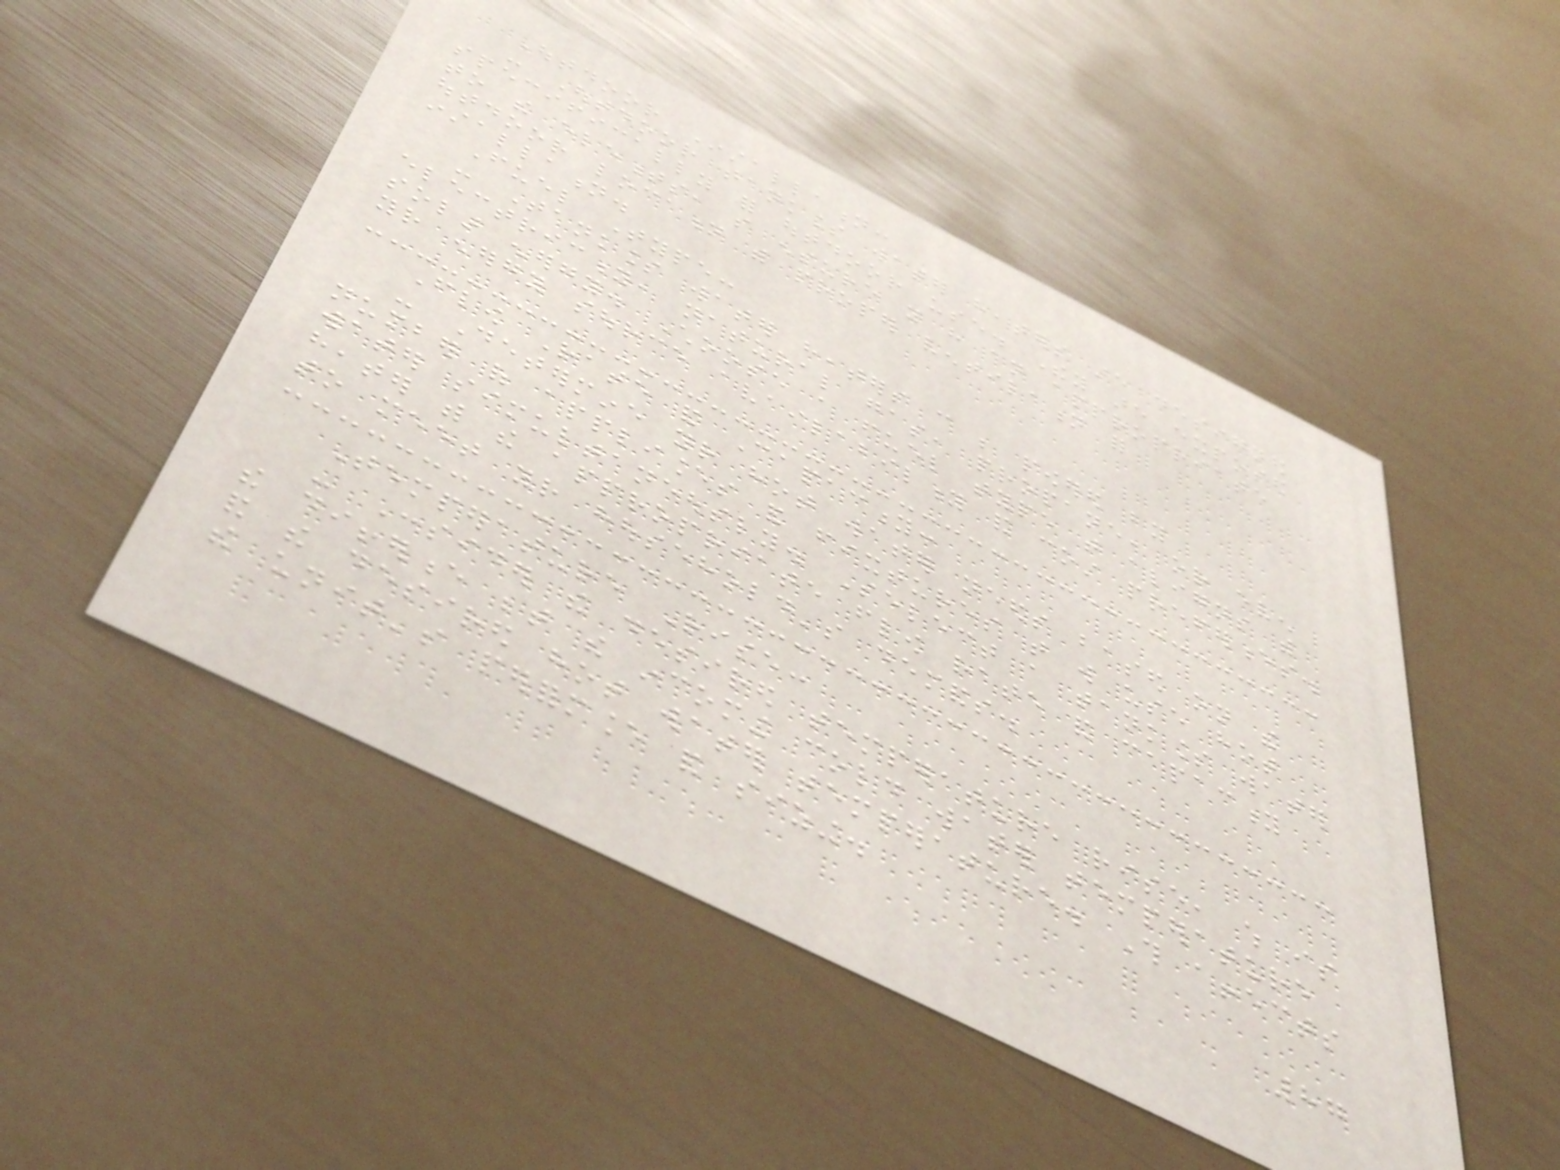Outdoor Installation:
- Outdoor tankless water heaters are designed
specifically for outdoor use. They are exposed
to the elements, so ensure you have an appropriate
outdoor location with proper ventilation for
installation.
Fuel Type:
- Tankless water heaters can be powered by
electricity, natural gas, propane, or even
solar energy. Choose a fuel type that aligns with
your energy source availability and cost preferences.
Flow Rate and Capacity:
- Determine your hot water needs based on the
number of appliances and fixtures that will use hot
water simultaneously. Select a tankless water
heater with the appropriate flow rate and capacity
to meet your household's demands.
Temperature Rise:
- Consider the desired temperature rise, which is
the difference between the incoming cold water temperature
and the desired hot water temperature. This affects
the unit's performance and sizing.
87
